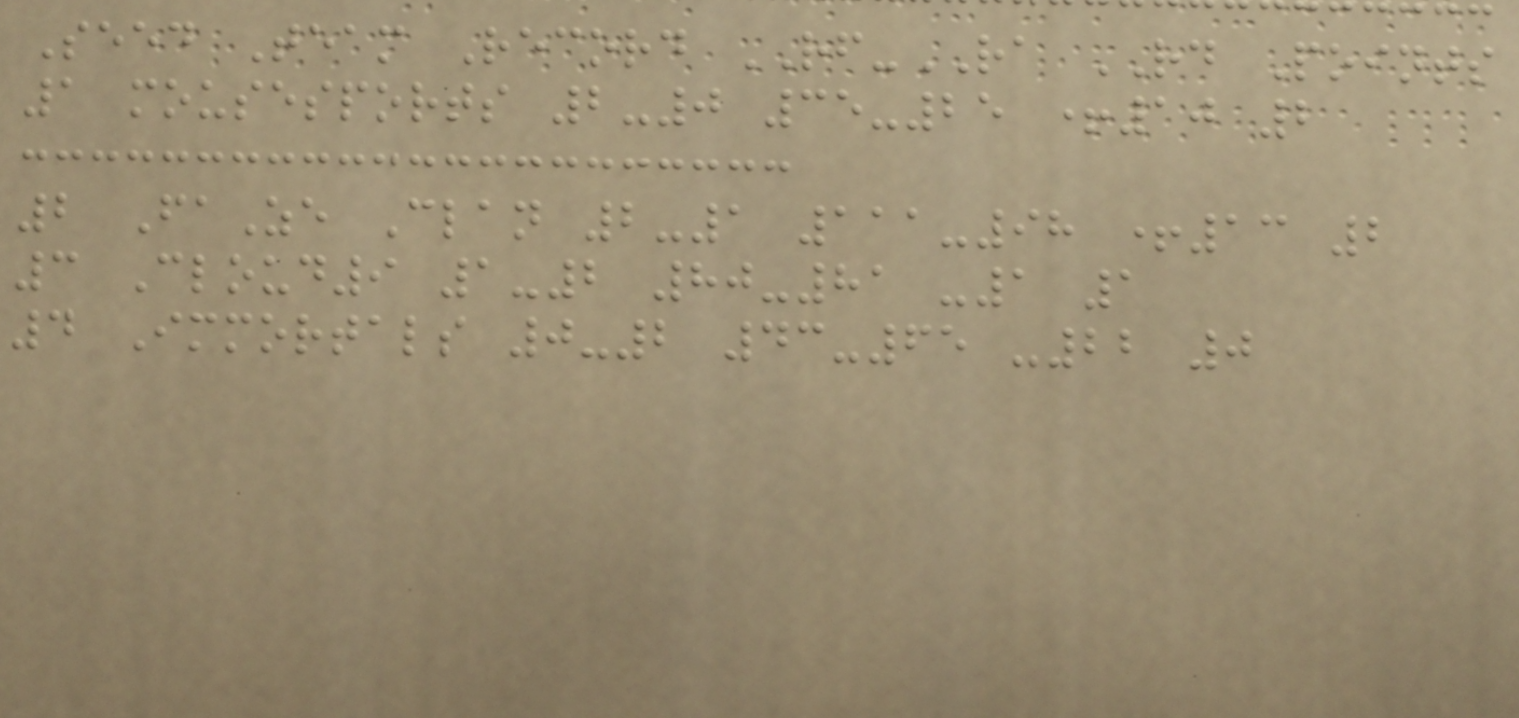Seed Team Record RF-RA RD Points
1 mousesports 2-0 35-25 +10 2
2 FaZe Clan 2-1 111-98 +13 2
3 Cloud9 1-2 80-81 -1 1
4 Immortals 0-2 43-65 -22 0
